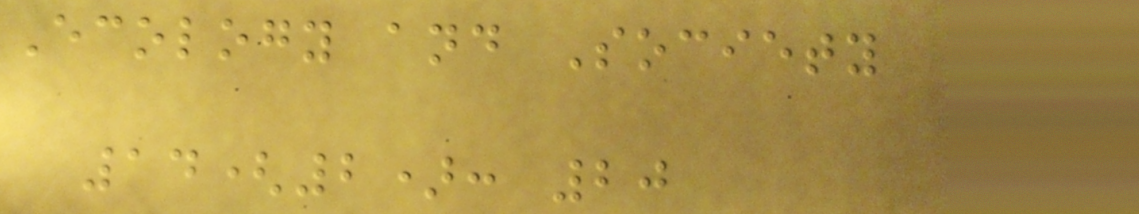Ecology and Society
14(2): 20
